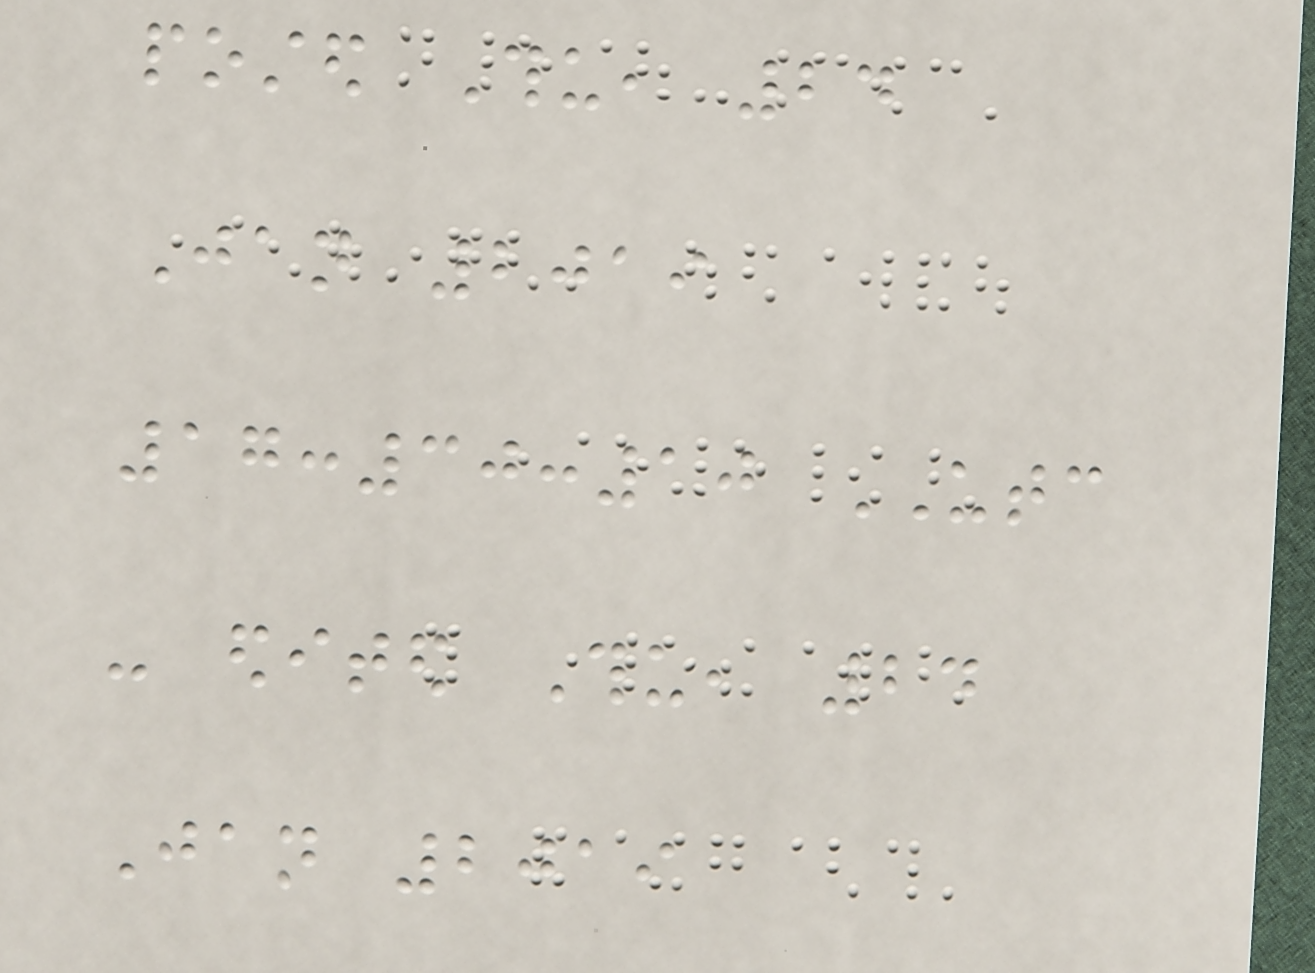posted Thu, 24
Jan 2019
17:30:10 UTC
- edited Thu, 24
Jan 2019
